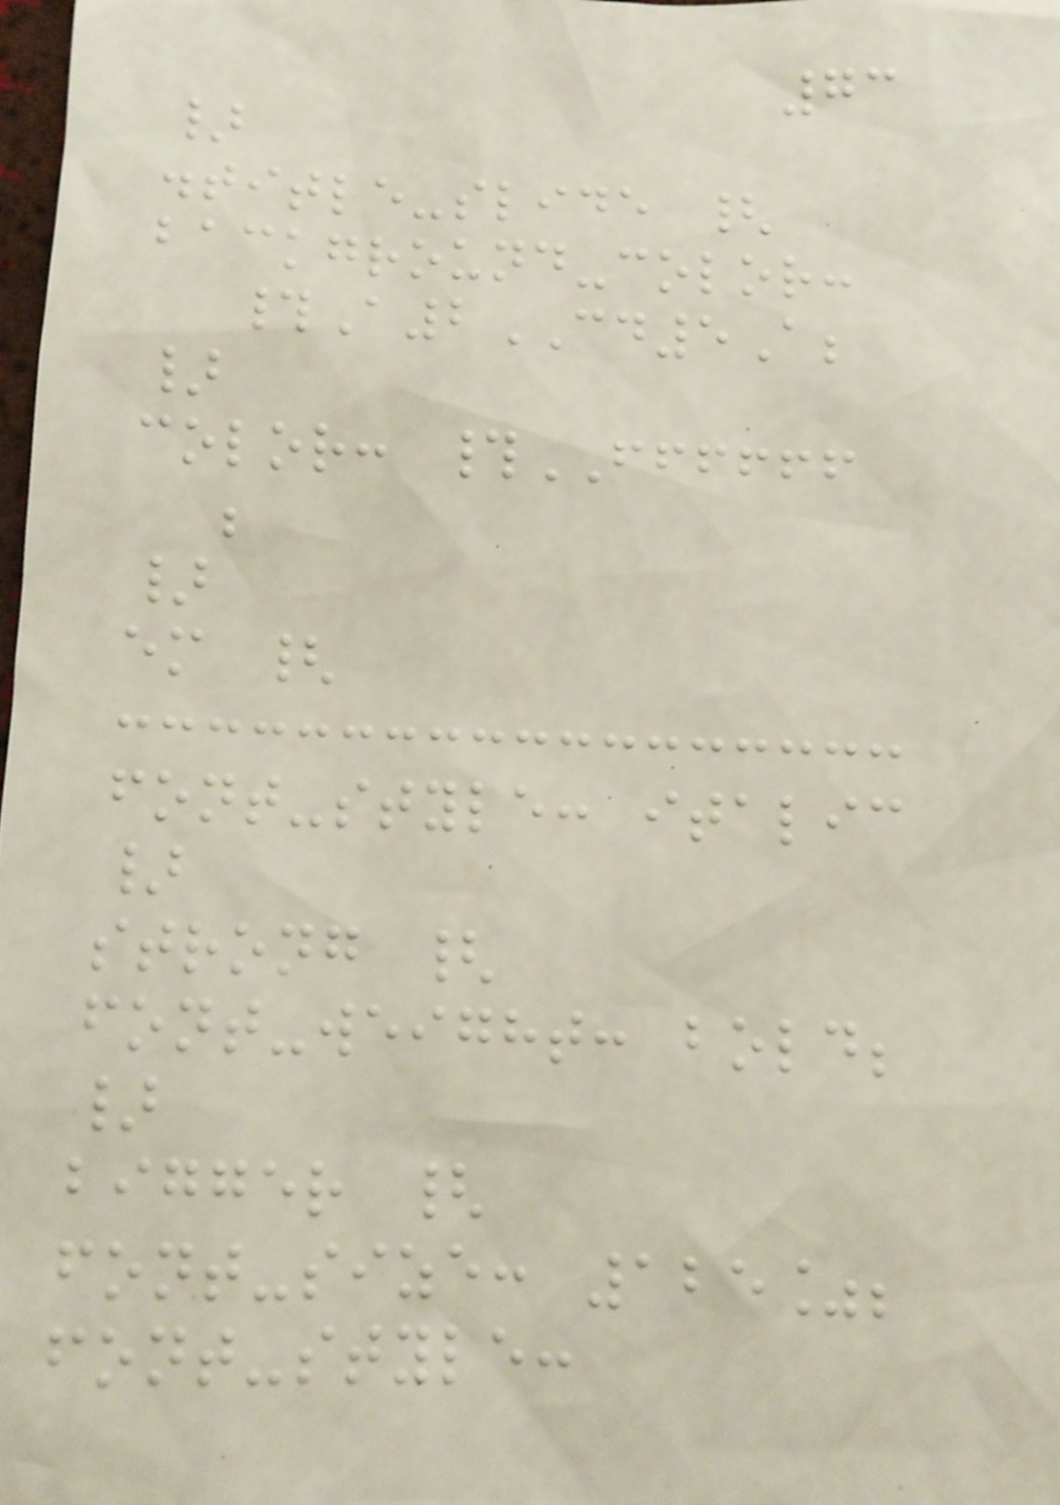73
}
.title-slide {
background-color:
#A2CD5A;
}
color: #FFFFFF
;
}
em {
font-style: italic
}
strong {
font-weight: bold;
}
bigger {
font-size: 125%;
font-style:
